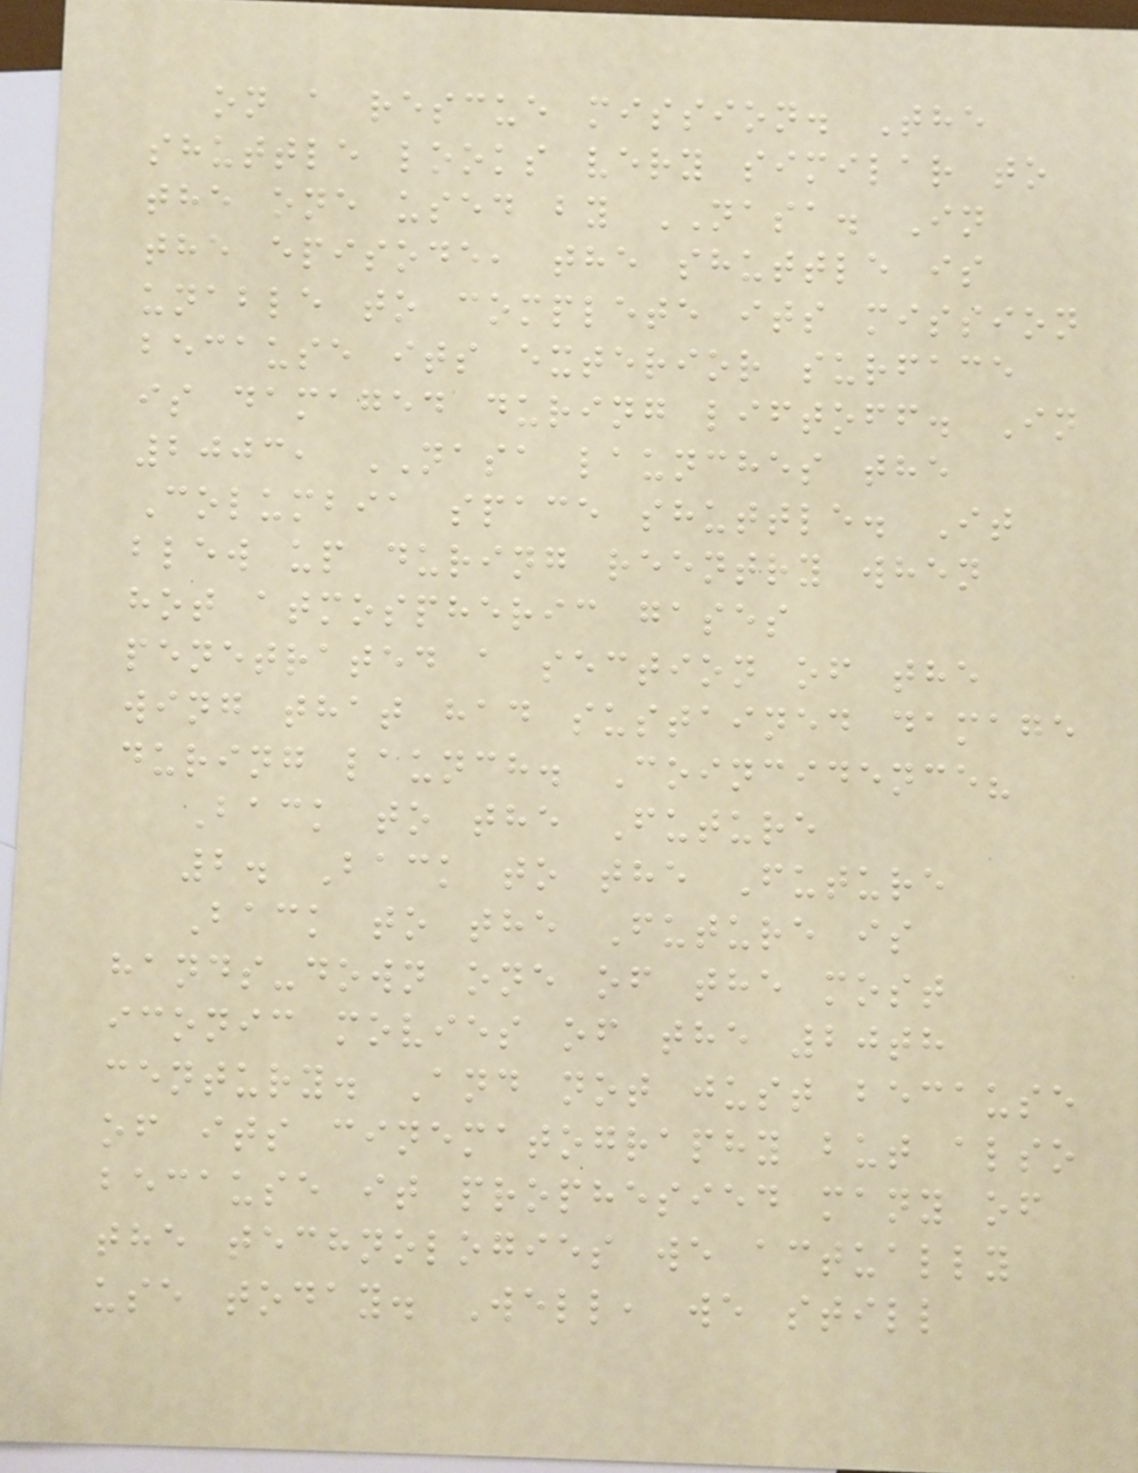on a rescue mission. The
shuttle looks very similar to
the one used by NASA. In
the episode, the shuttle is
unable to complete its mission
because its exterior surface
is damaged during liftoff. In
2003, NASA launches the
Columbia space shuttle. It
blew up during reentry when
hot atmospheric gases
penetrated a section of the
wing that had sustained damage
during launch. Coincidence?
Back to the Future
2. Back to the Future
Back to the Future is
hands-down one of the most
iconic movies of the 20th
century. And not just because
of its cinematography but also
because it prophesied many of
the technologies we actually
use today. Well, we still
